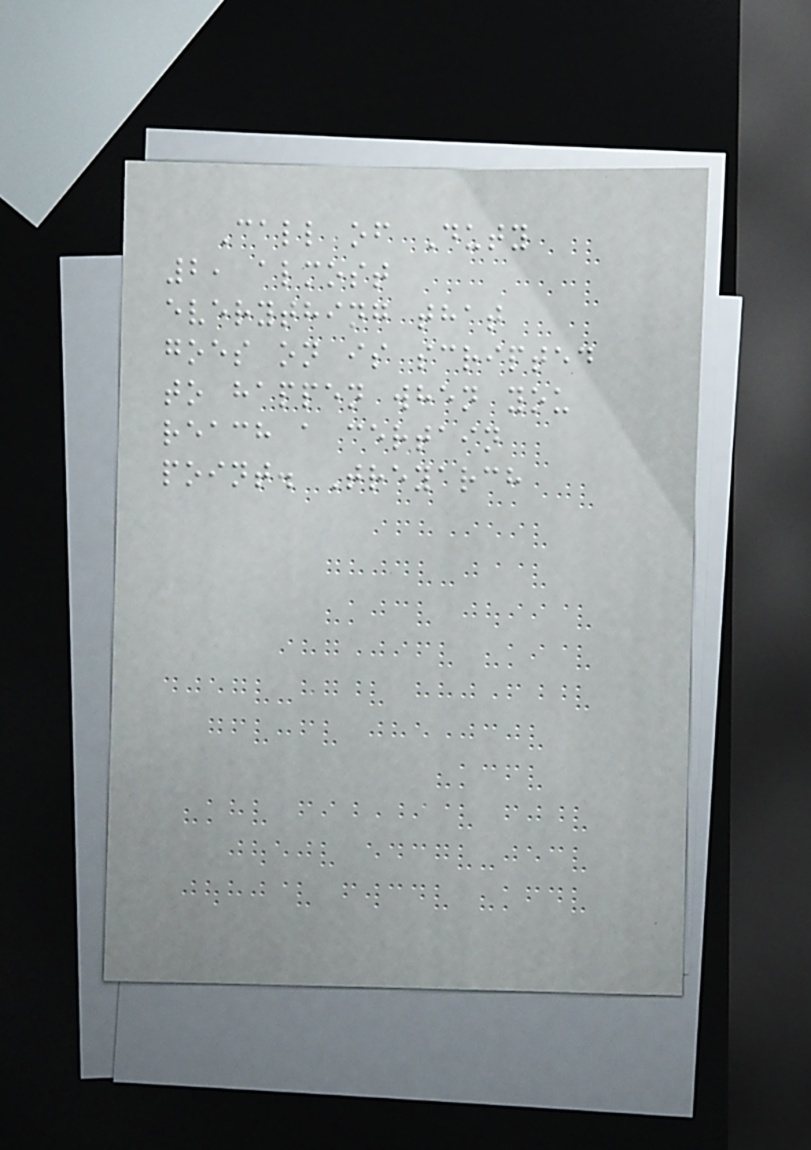Call of Duty
2, almost
everything that
goes on is scripted
to happen when you
reach a certain
point. Treyarch
